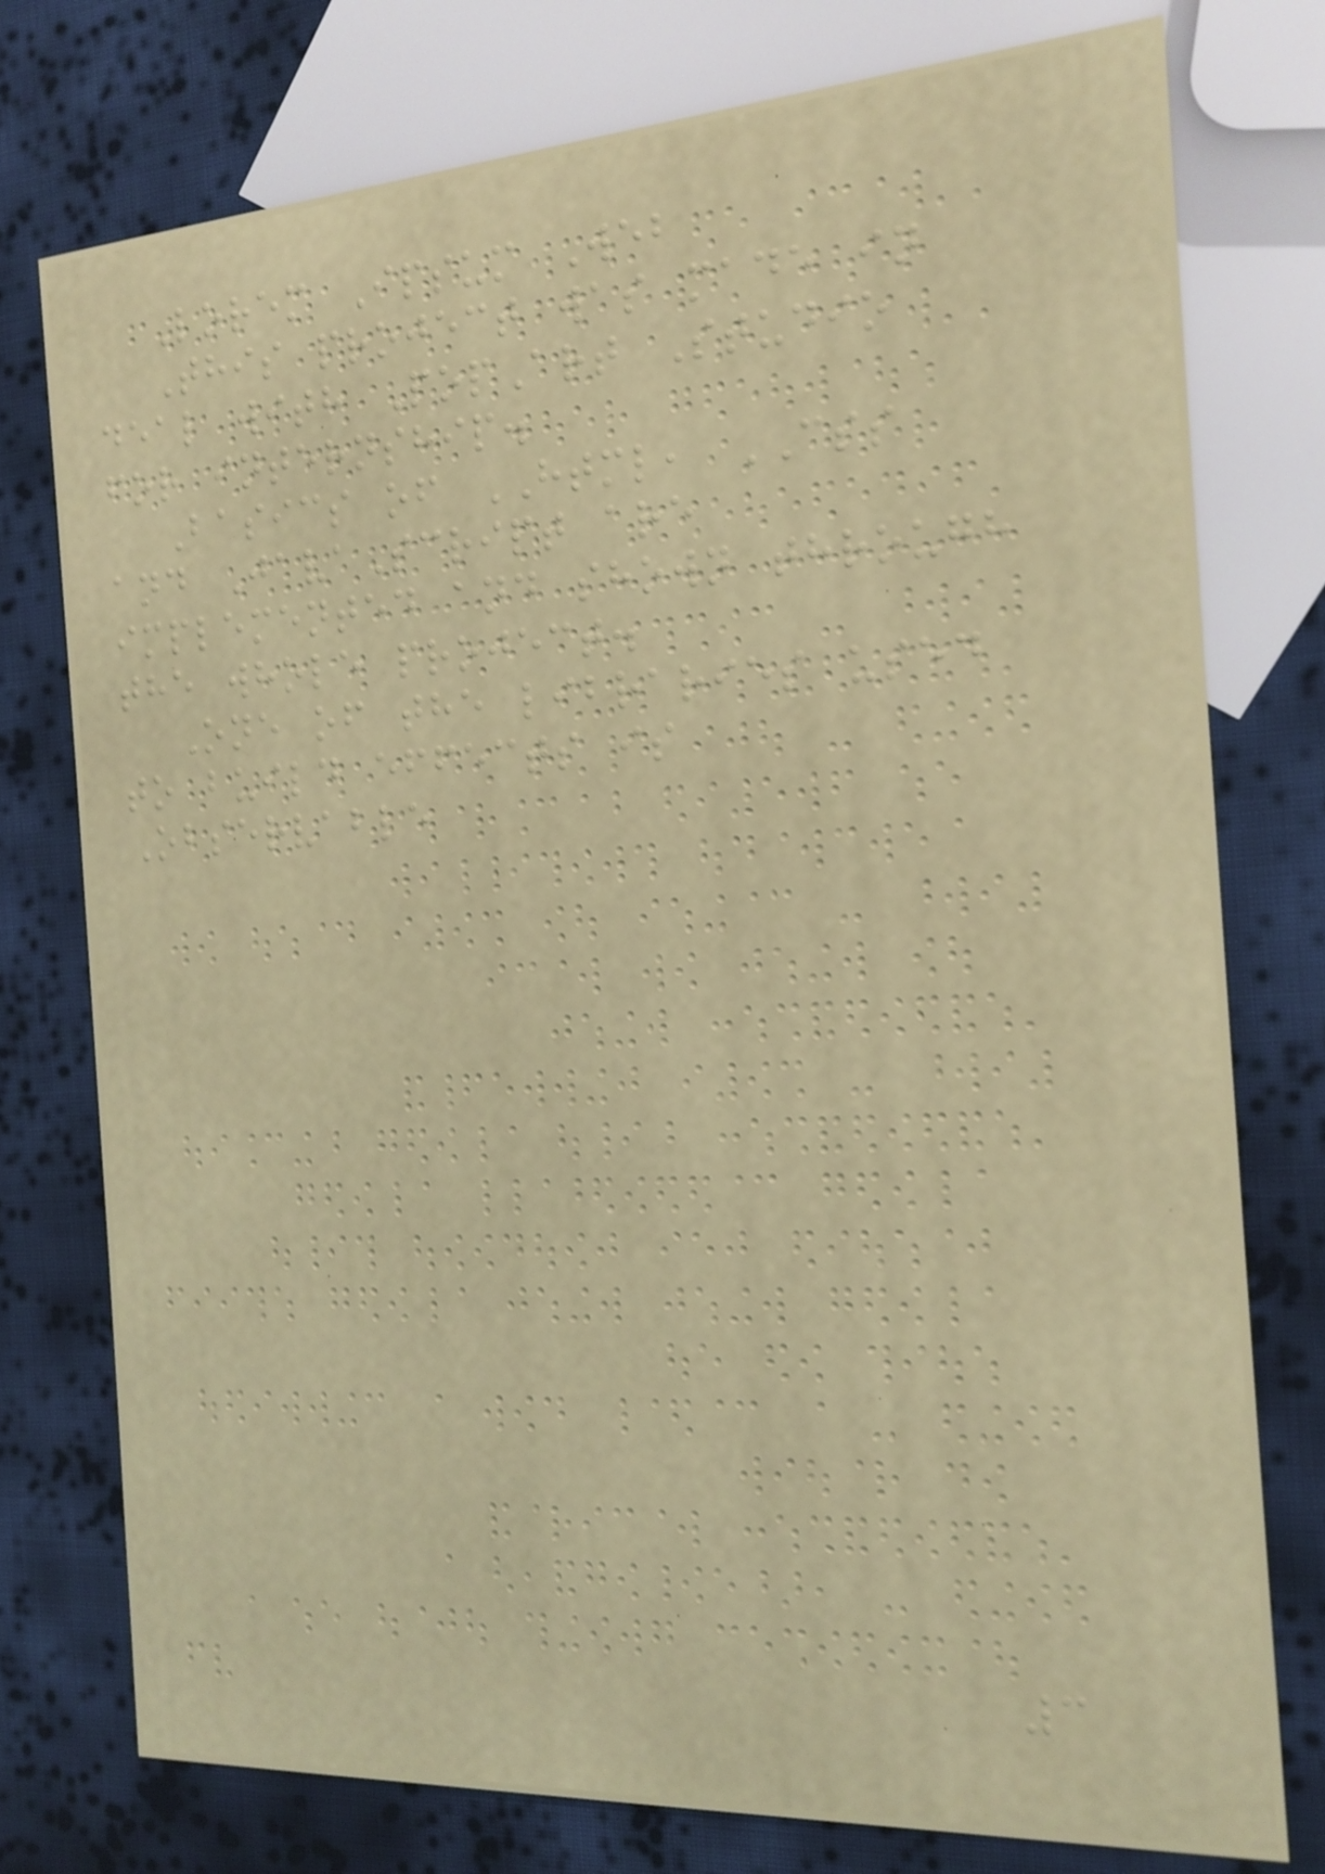Lorem Ipsum Web
This project was made in
deal with PopArt Studio
for internship.
Basics of HTML, CSS
and JavaScript are
implemented and shown through
the whole project.
One of the libraries used
to build effects is
Observable
3
